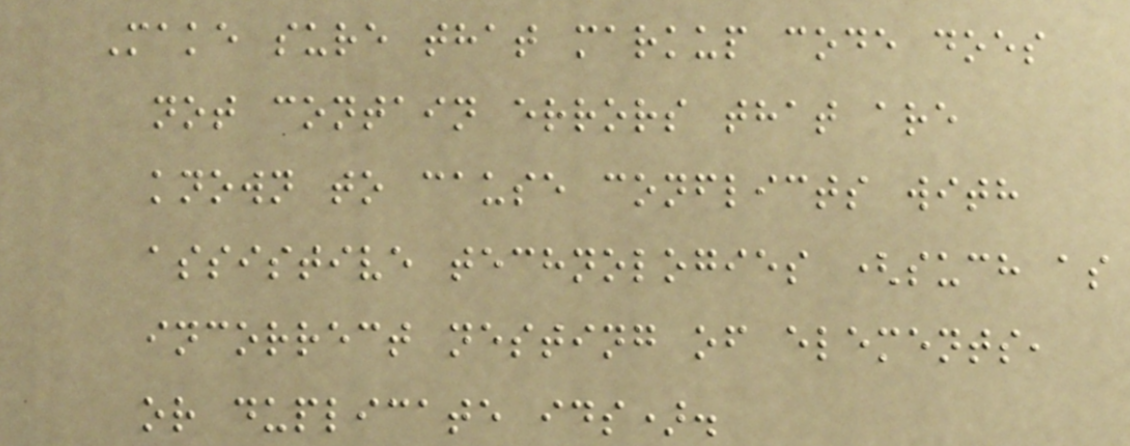Make sure that markup code does
not contain errors that are
known to cause conflicts with
assistive technologies (such as
incorrect nesting of elements,
or duplicate ids).
